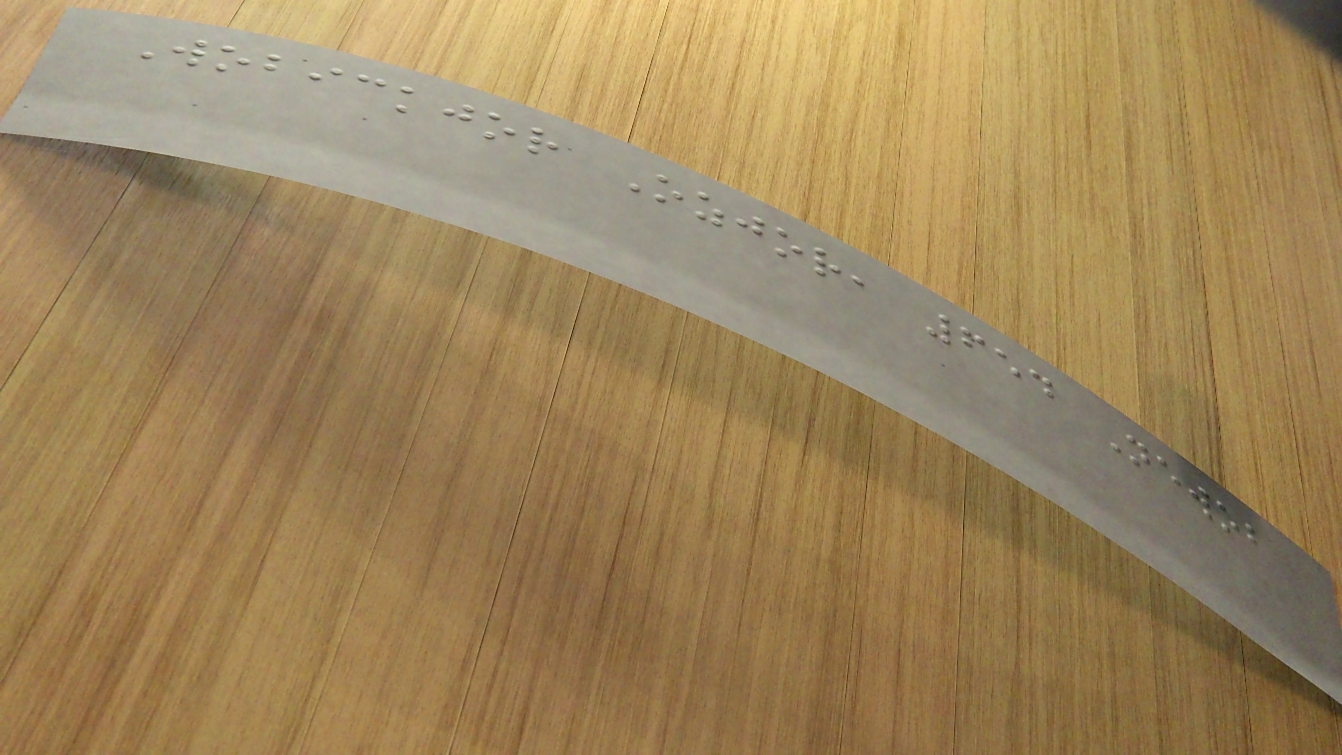Wobickjor Ozjor, 654 Newob
